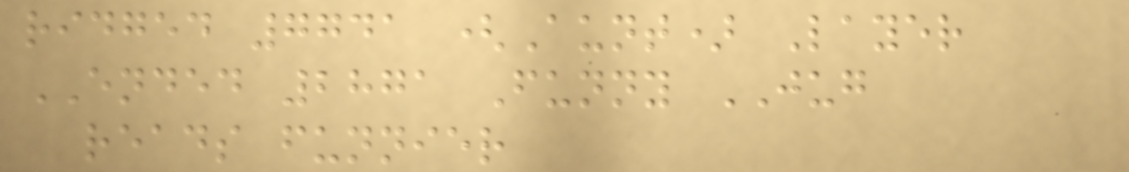ridged 7741 (Aunt) Layer
ENDED 2871 Funny JUG
reads funnier
